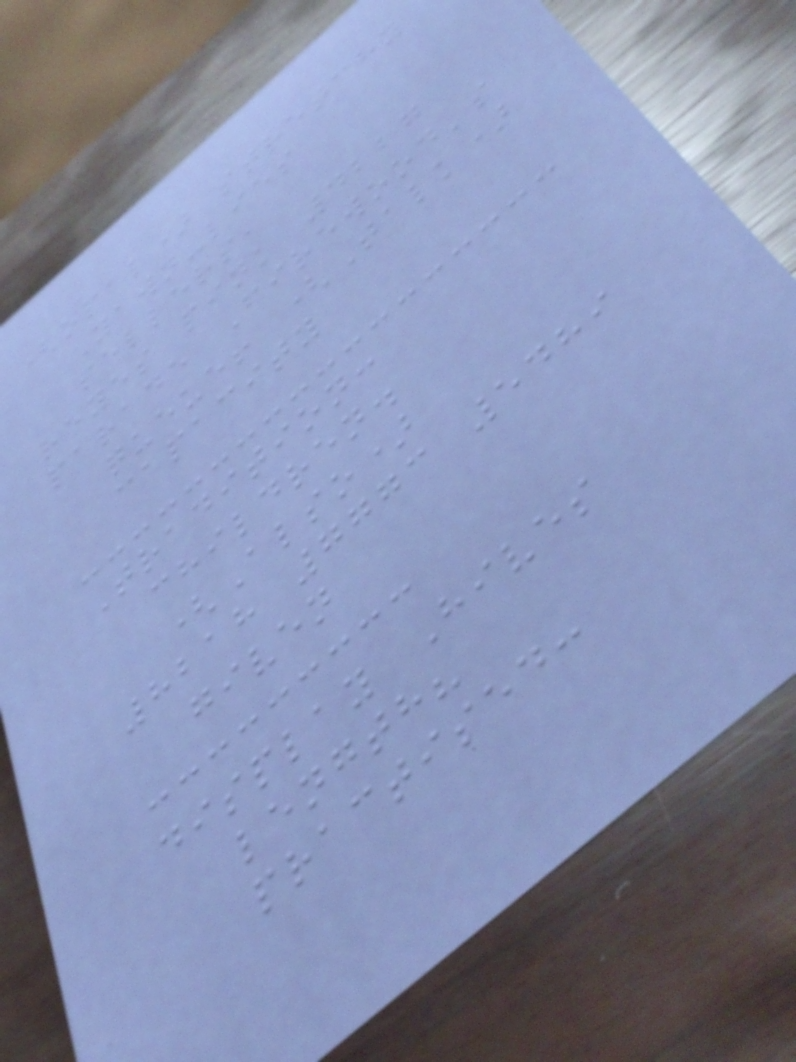(opal) stretchy
Yawn-lies
sellers,
reyes pink 4227
parade Firewood's
queue! (Talk)
capacity
Tradition:
children.
(Also)
8218 7773 5489
given
display Hives
length?
practised:
